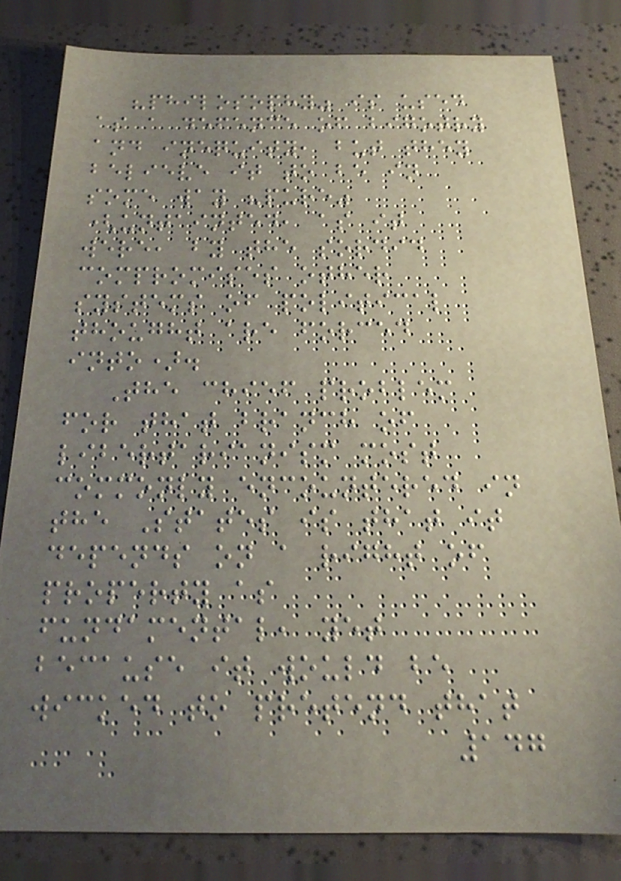"philosophy" is used
as a defence of bigotry
and inequity, but they
believe it to be in
some way "pure"
(untainted, as it
were, by the sordid
compromises other
systems of political
thought are forced
into).
The chief problem
for that branch of
libertarianism most
commonly encountered in
the States is that it
depends on a right of
property as
fundamental, yet
because it would be
wicked to pretend that
147
